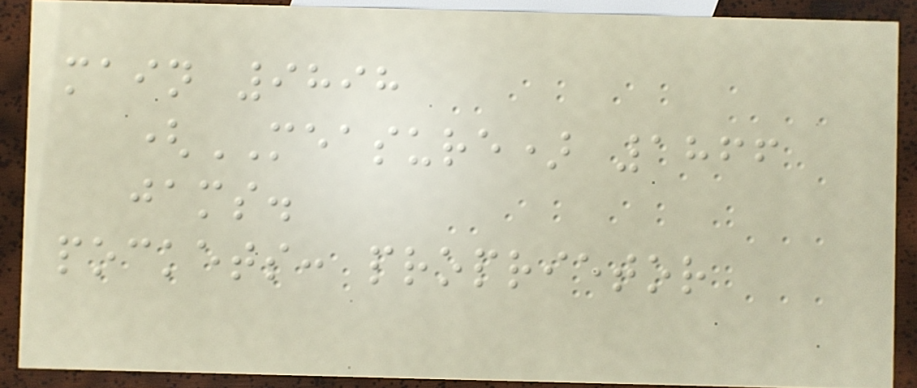main 9898
(MEASURE) 1866
jams.
pockets: proprietor
